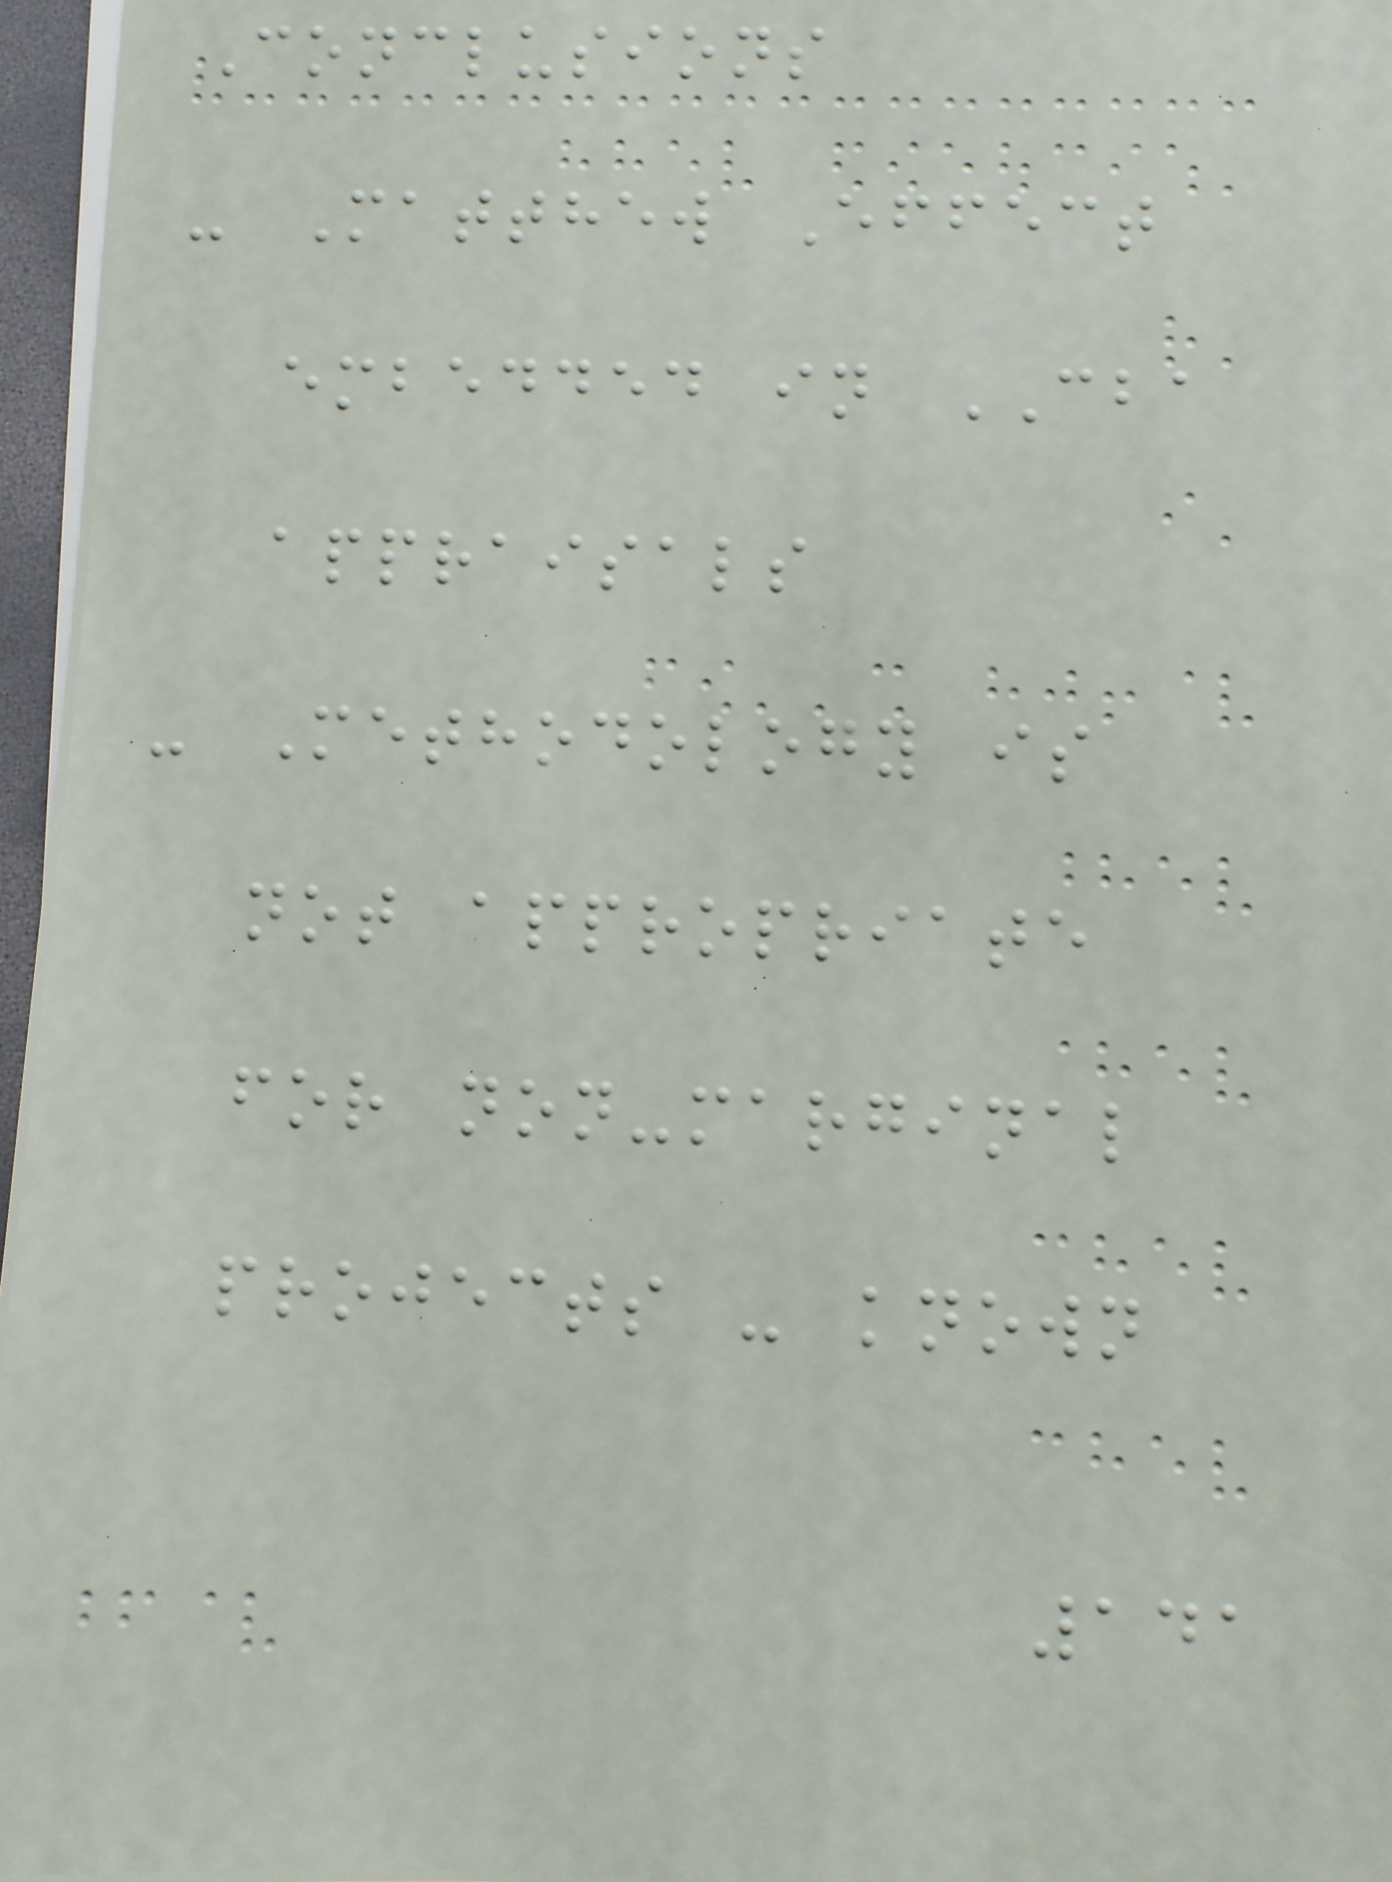Conclusions
- Matthew Effect
embedded in CBA
appraisals
- Methodology is
not appropriate
for non-marginal
projects - known
141
